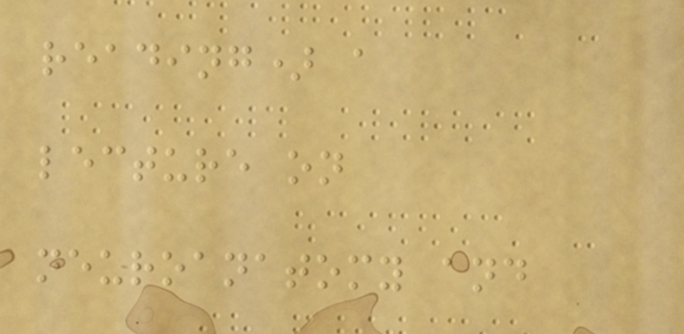reading) a
lecture on
neuroanatomy and
